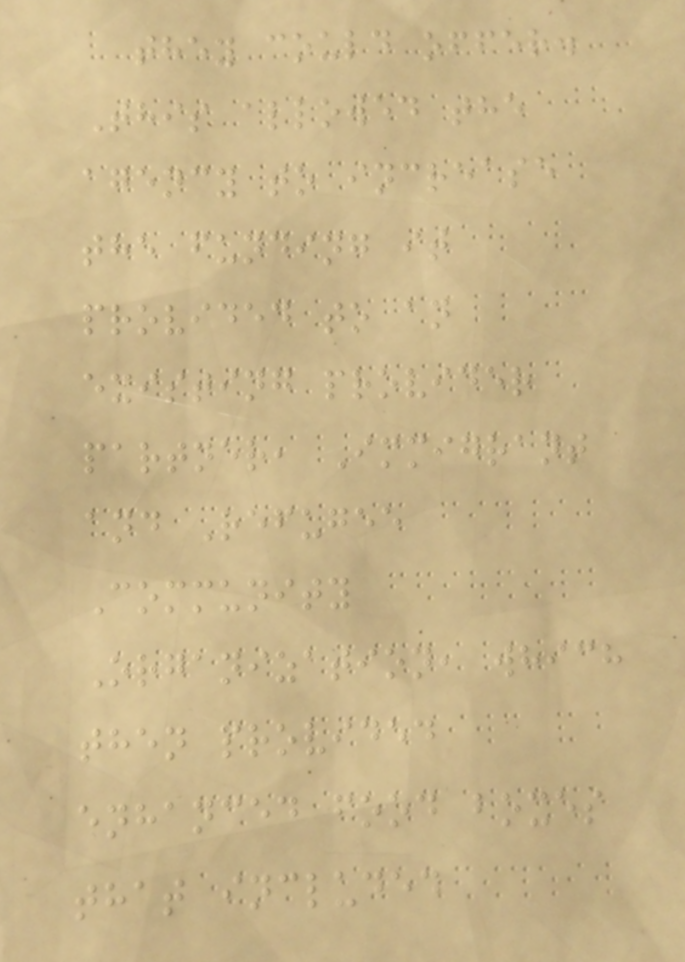they could offer.
This allowed the
agency to increase
the funding it
provided to an
existing provider
partner, Immigrant
and Refugee
Community
Organization, which
then provided
enhanced food boxes
that included
